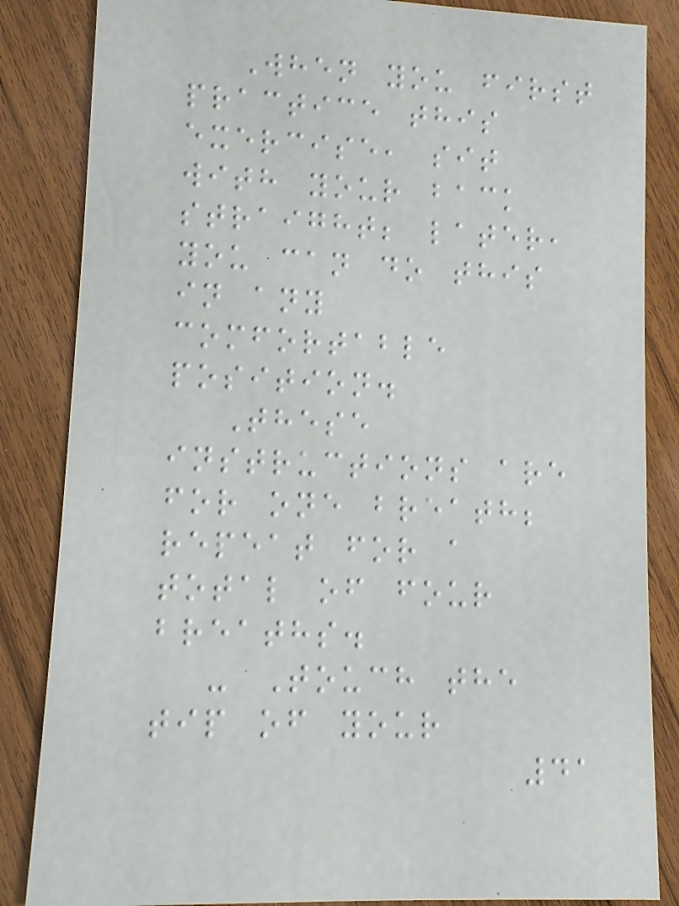When you first
practice this
exercise, sit
with your back
straight; later,
you can do this
in any
comfortable
position.
These
instructions are
for one breath;
repeat for a
total of four
breaths.
- Touch the
tip of your
41
